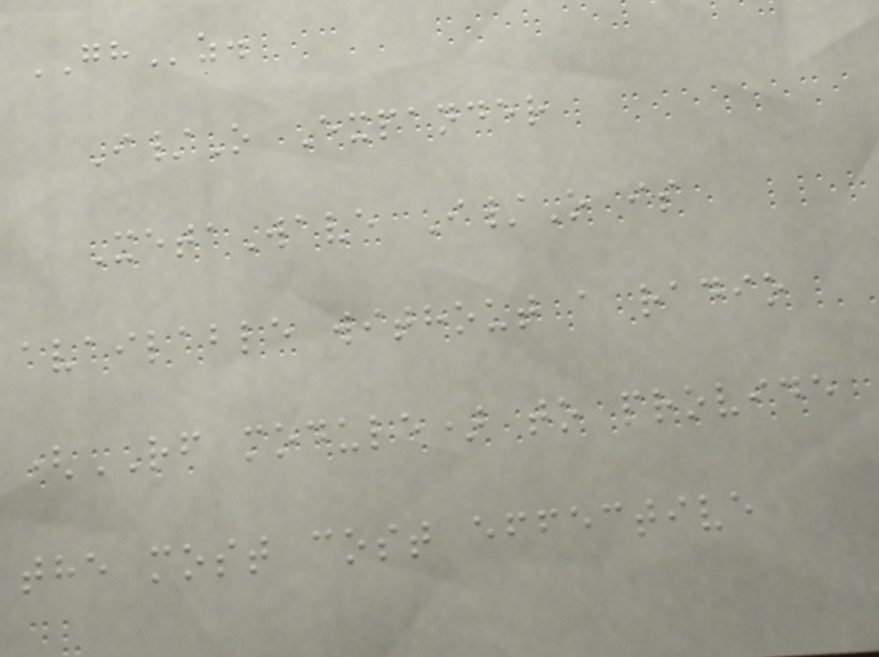GHz.
I/O Expander
XetaWave I/O is
available without a radio
(RF module) to provide
the most cost effective
